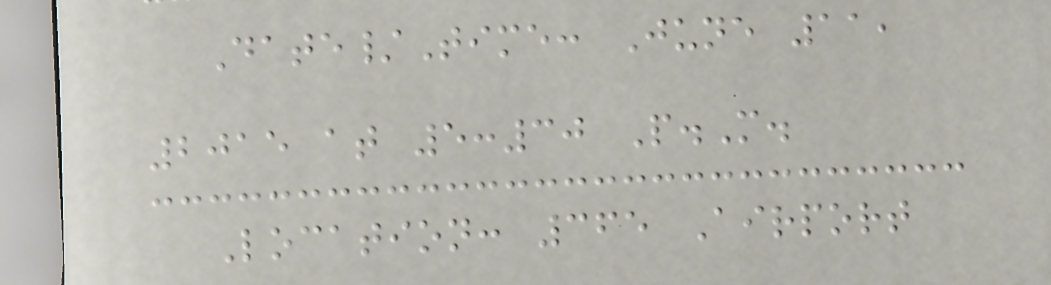Date/Time: June 11,
2015 at 5:30 P.M.
Location: 365 Airport
